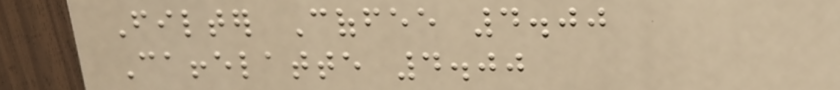Filter Coffee 4.00
Caffelatte 4.00
